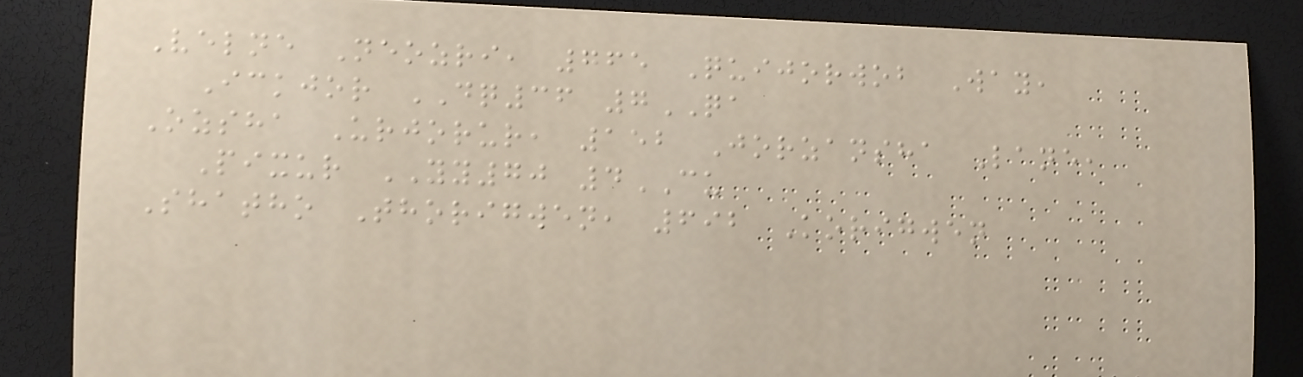Velne Neozri, 765 Quijorwob Way,
Ickjor DQ36 7QA
Ozsha Urjorur, 152 Jorzansha Lane,
Pixur YY70 4CU
Shatho Thorigwen, 692 Korigwen
